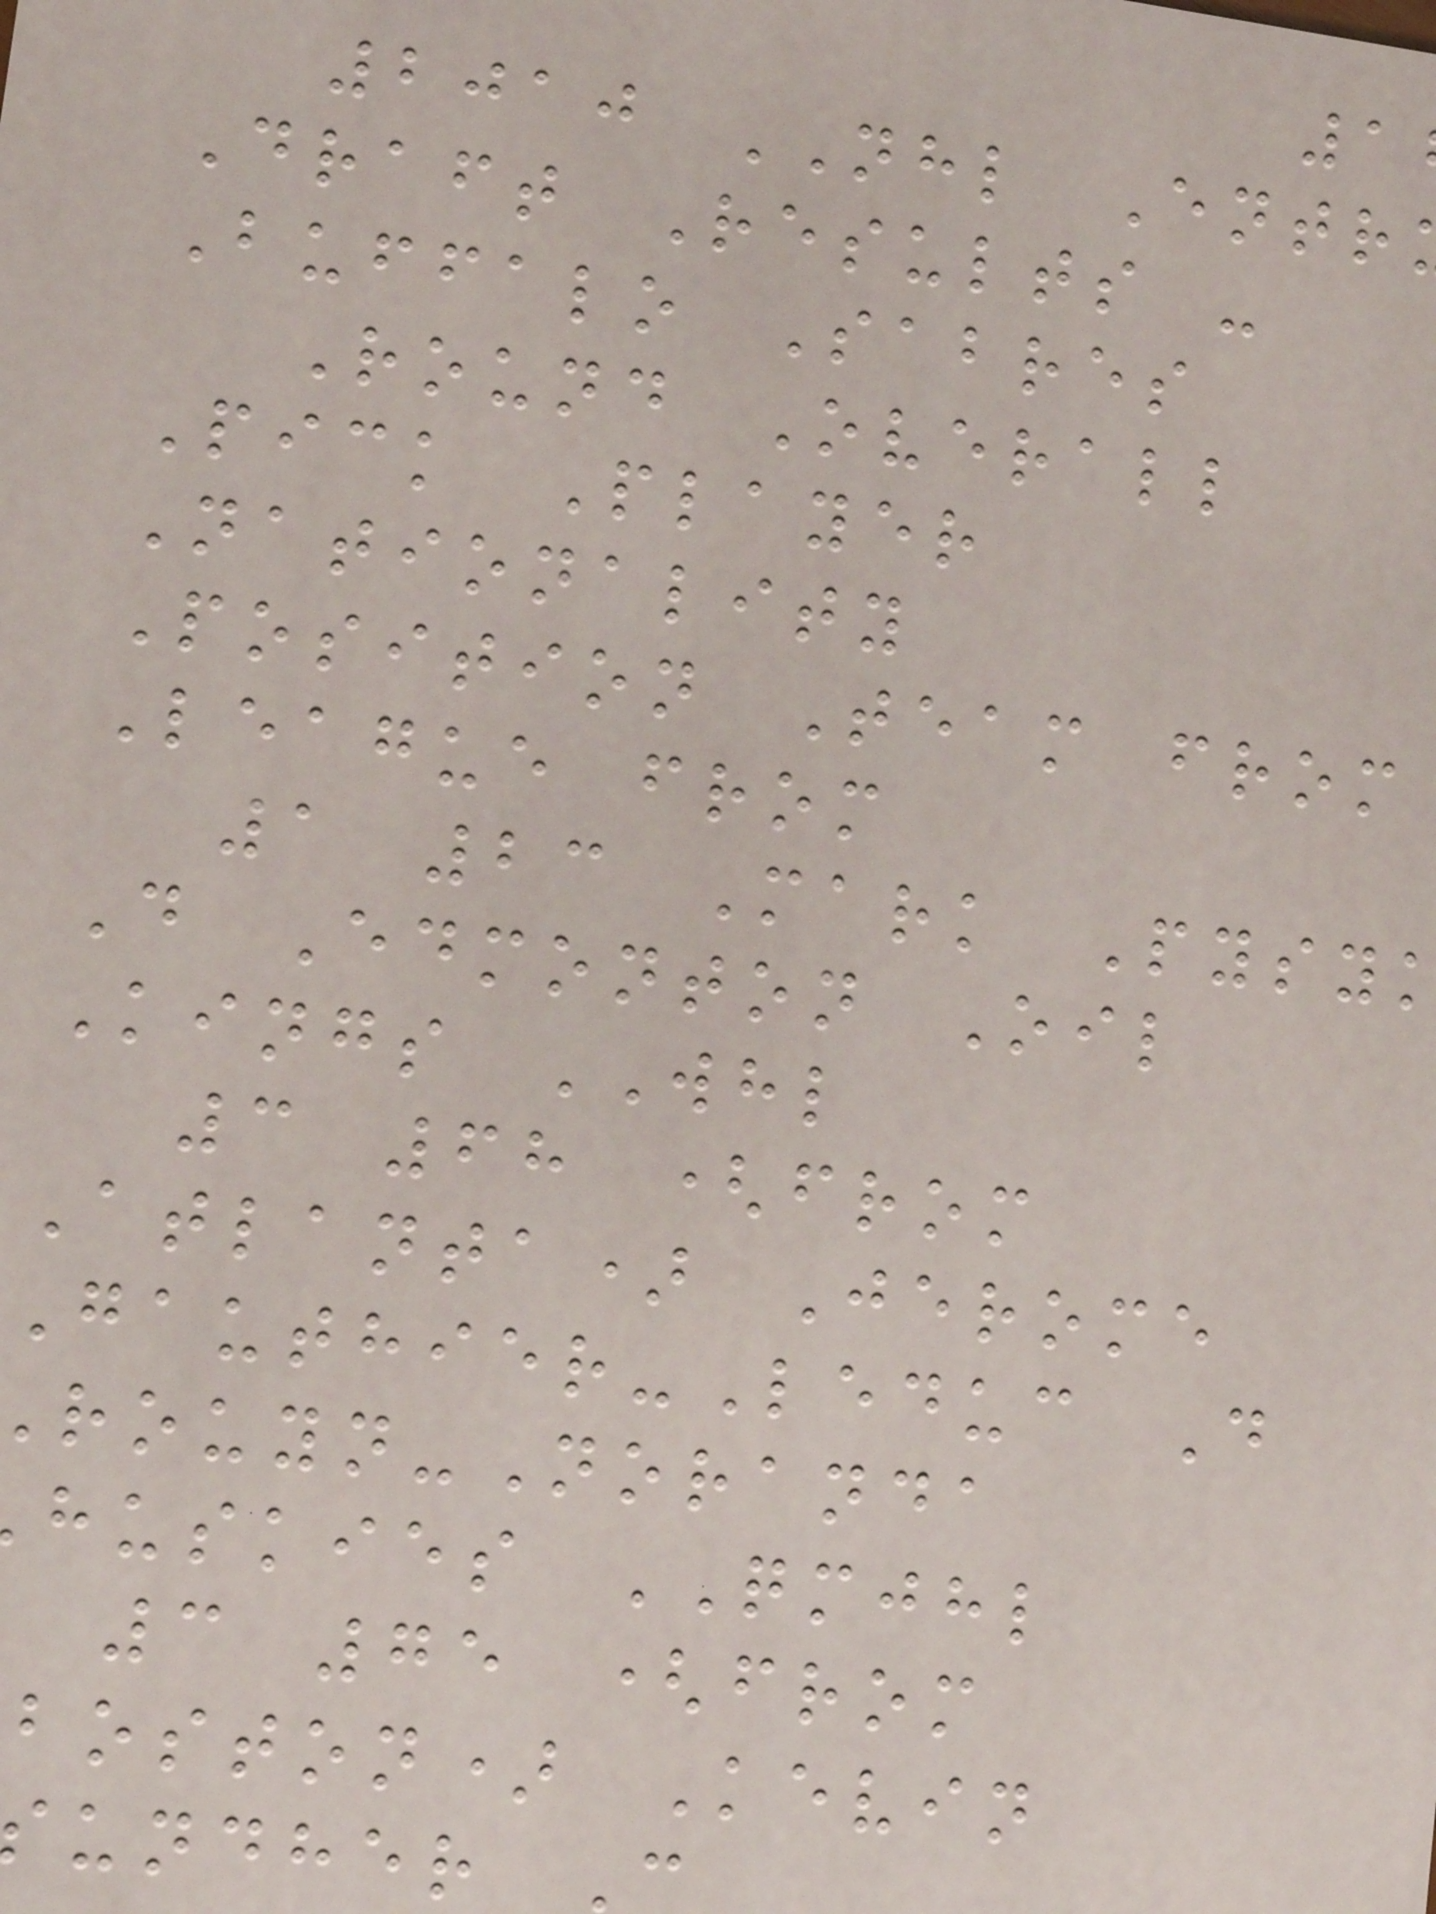2010 NHL Entr
Draft Results -
Buffalo Sabres
Round Overall
Pick Player
Nationality
Position Team from
League from
1 23 Mark Pysy
D Edmonton Oil
Kings WHL
3 68 (from
Atlanta) Jerome
Gauthier-Leduc D
ouyn-Noranda
huskies QMJHL
3 75 (from
boston) Kevin
undher
